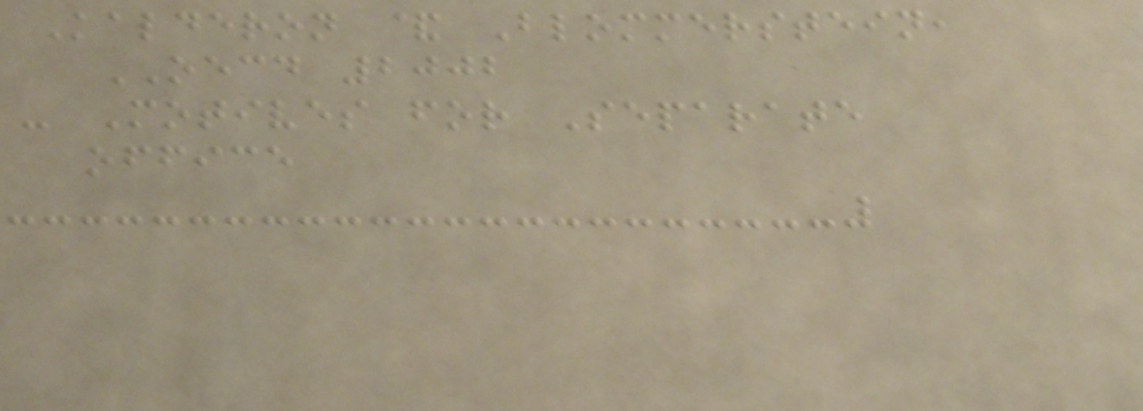Kalderon & Blommerstein,
OECD 2002
- Motives for Separate
office
